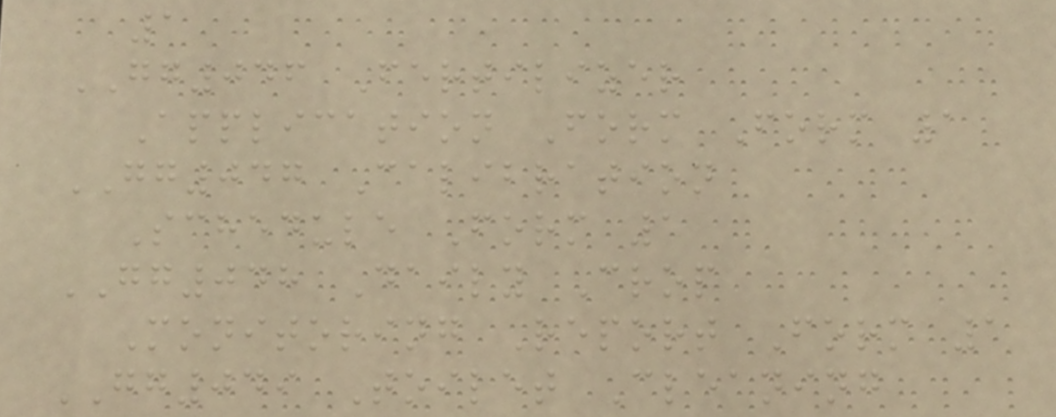1
GG046 Fertilizer
Application Form Form 1
GG047 Calibration
Schedule Form 1
GG048 Daily Crop
Monitoring Report Form 1
GG049 Toilet Cleaning
